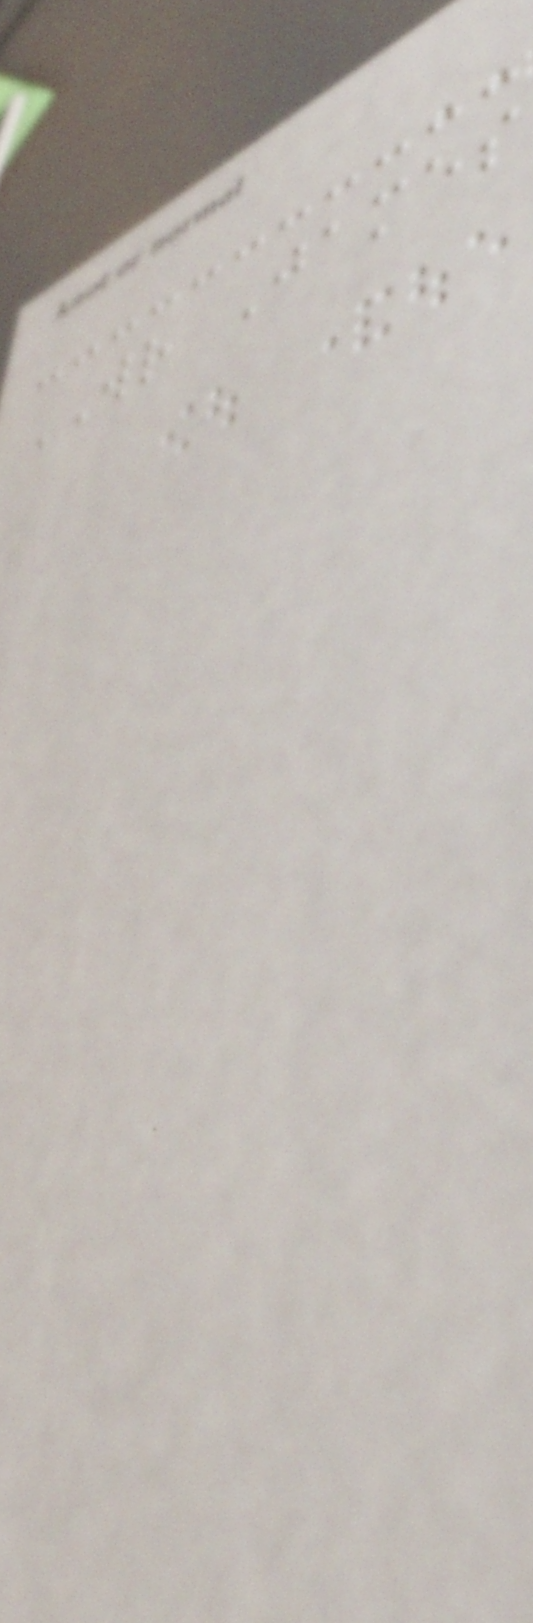WR James
